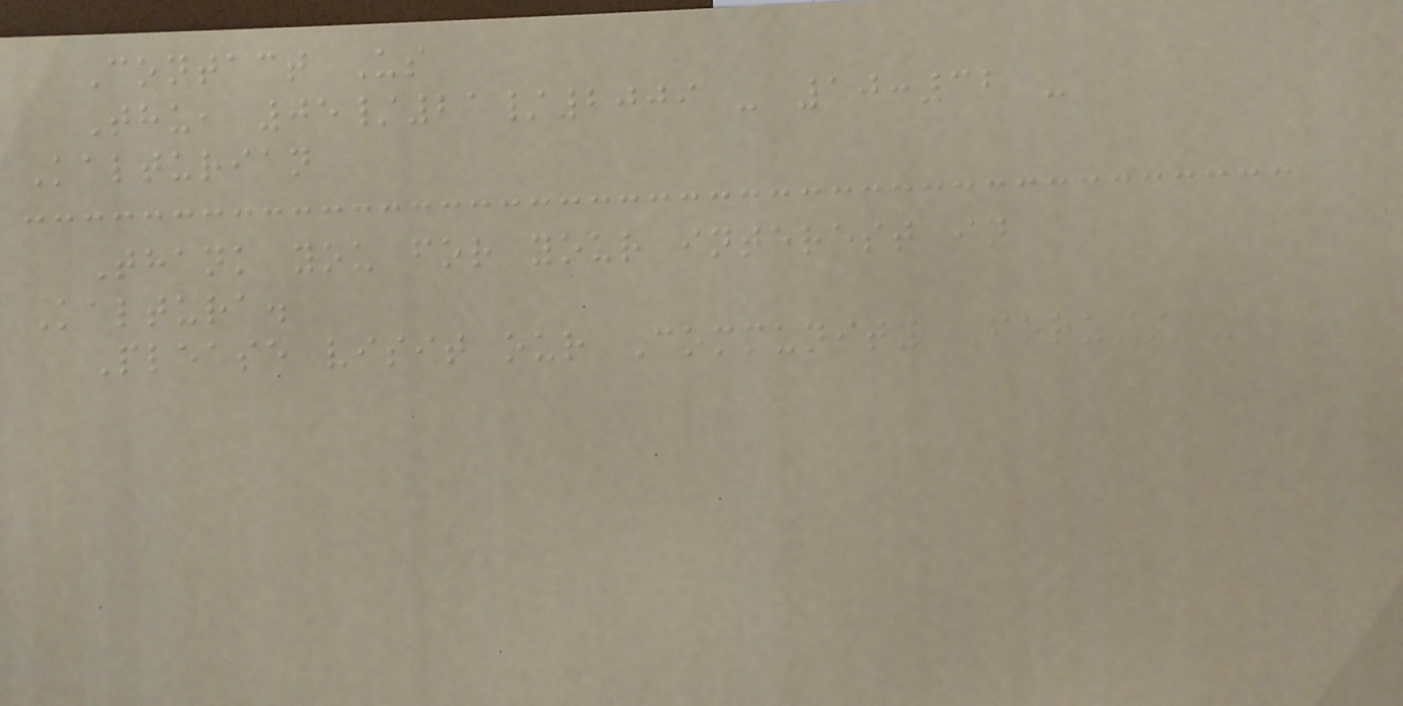Contact Us
Thu, 05/21/2009 - 10:32 -
Kalturian
Thank you for your interest in
Kaltura.
Please visit our Community Forums -
